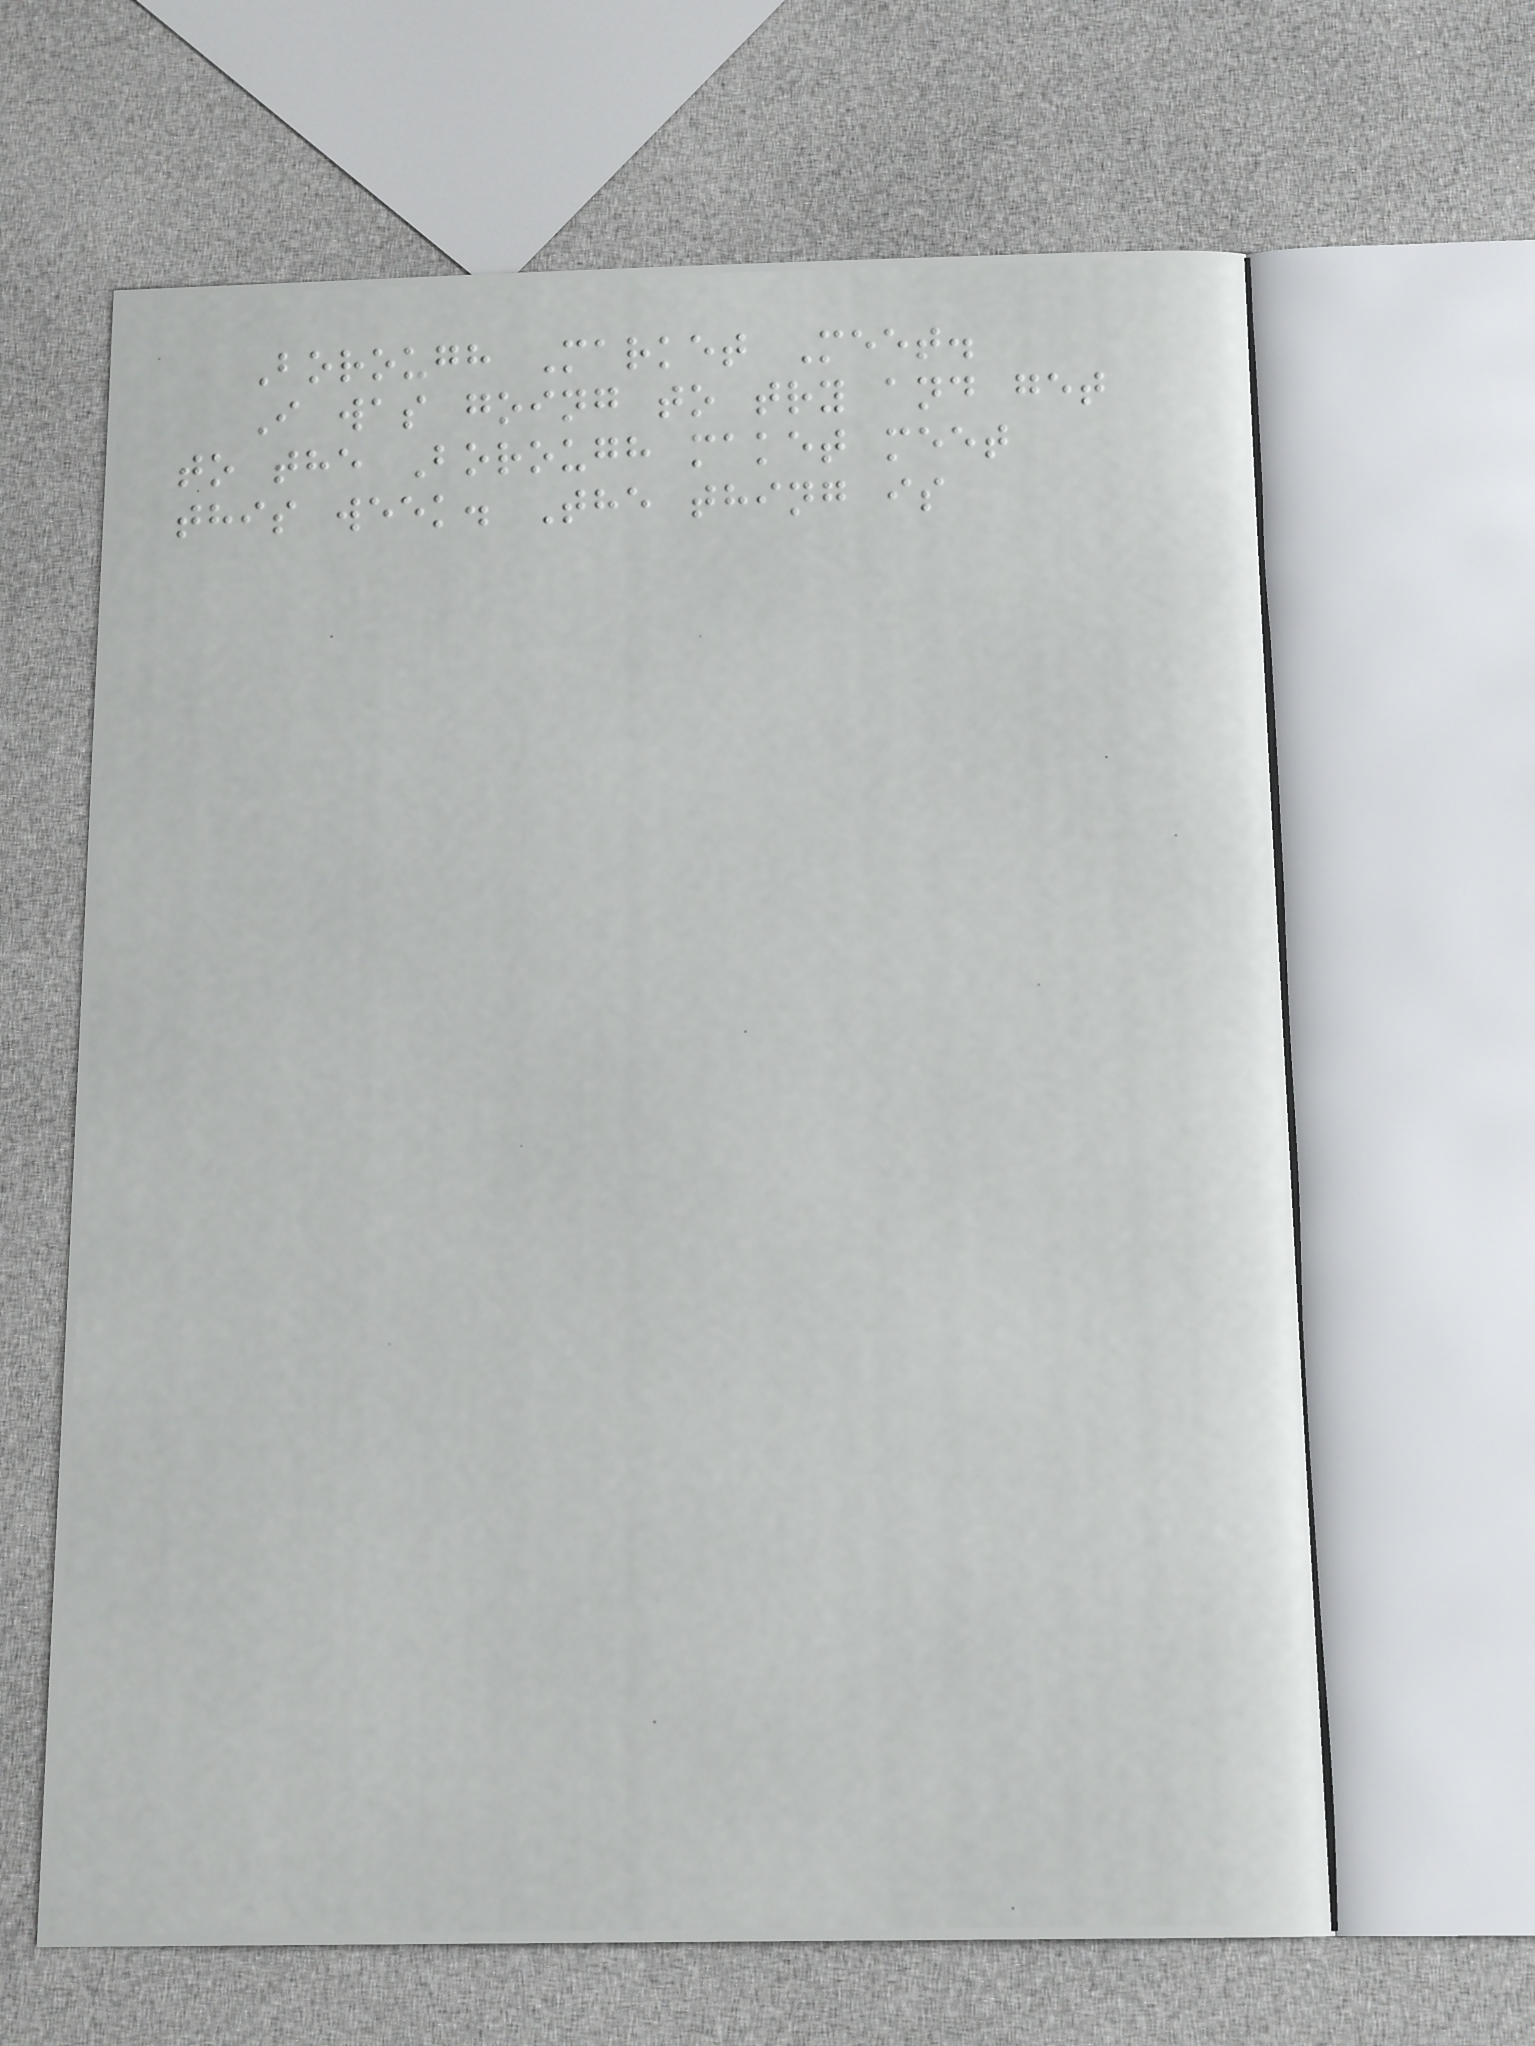Borough Market Meet.
I was going to try and get
to the Borough maket meet
this week. The thing is
